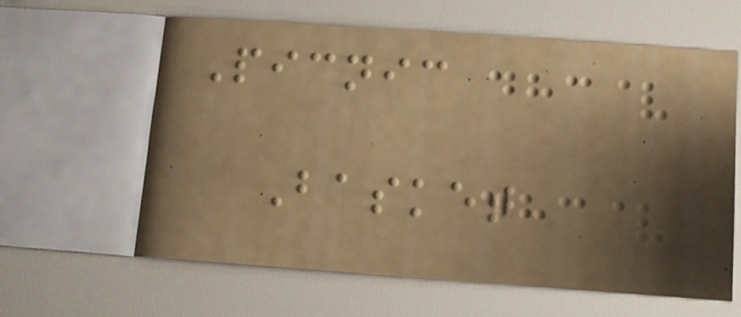Picnic
Basket
